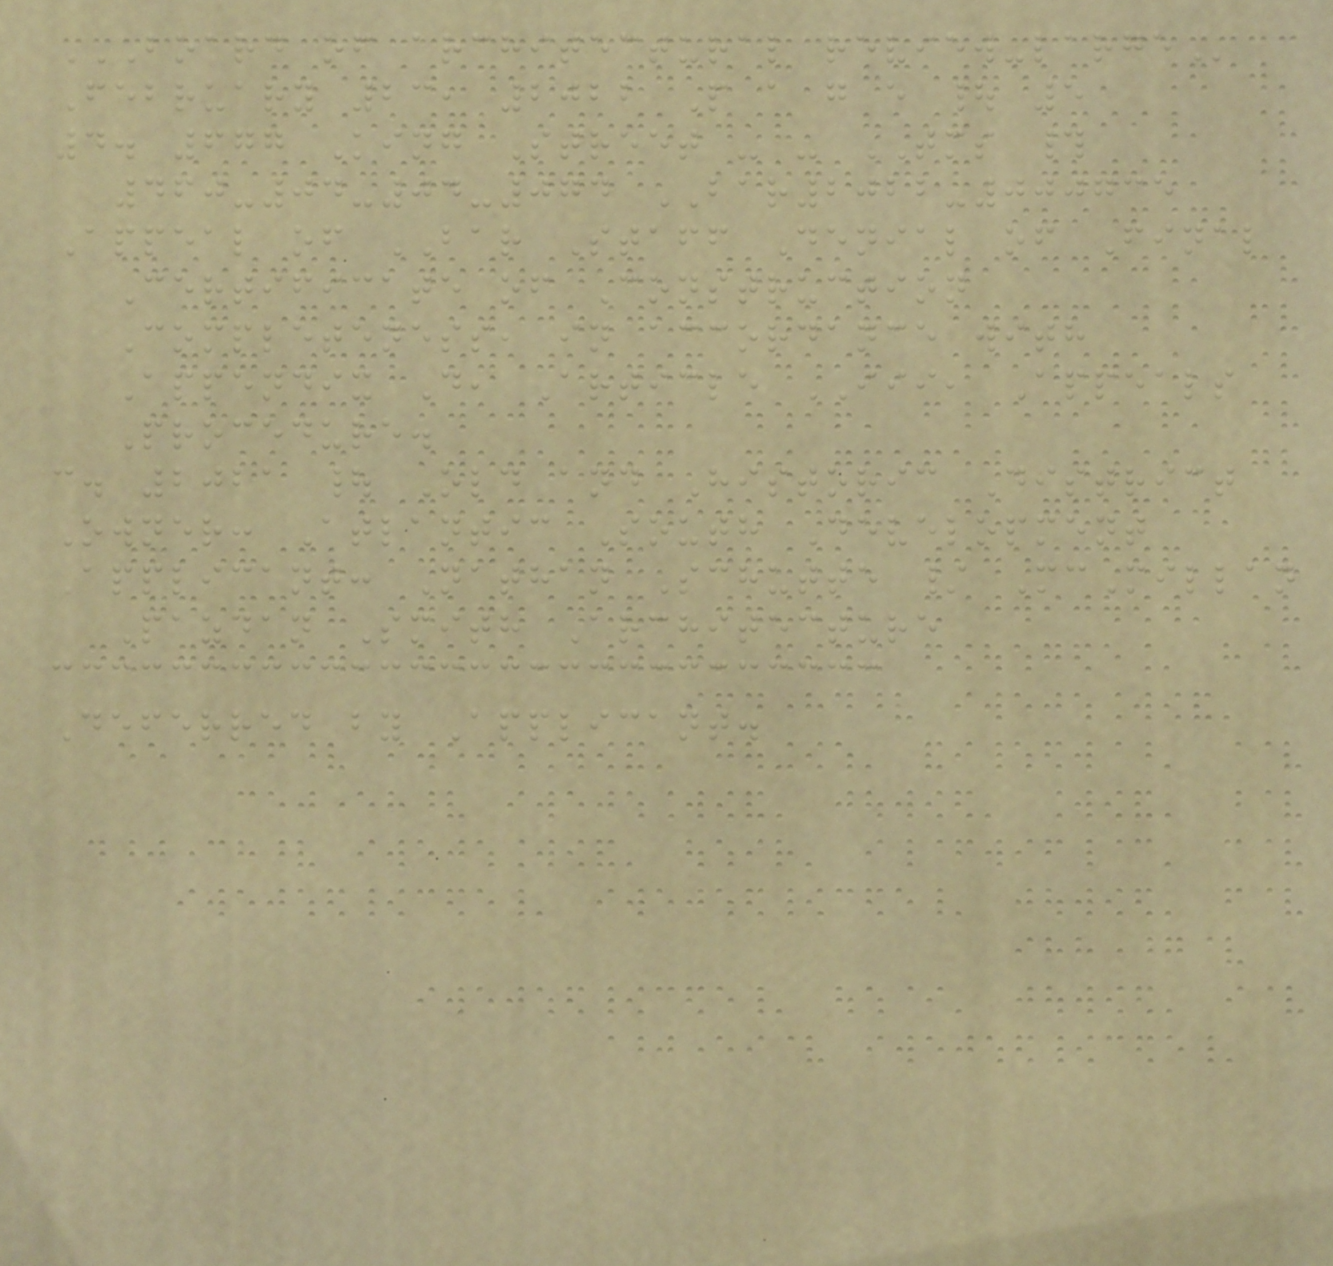BOARD OF ARCHITECTURAL REVIEW-LARGE
February 23, 2022 P a g e | 5
4. 677 King Street - - TMS #
460-04-04-074 BAR2022-000735
Appeal of BAR Staff Denial of Final
Certificate of Construction
Completeness, in accordance with
Appendix D, Article III, Appeals
Procedure.
c. 2021 | Old and Historic District
Owner: Atlantic South Development
Applicant: Nathan Schutte / McMillan
Pazdan Smith Architecture
Deferred by Applicant.
